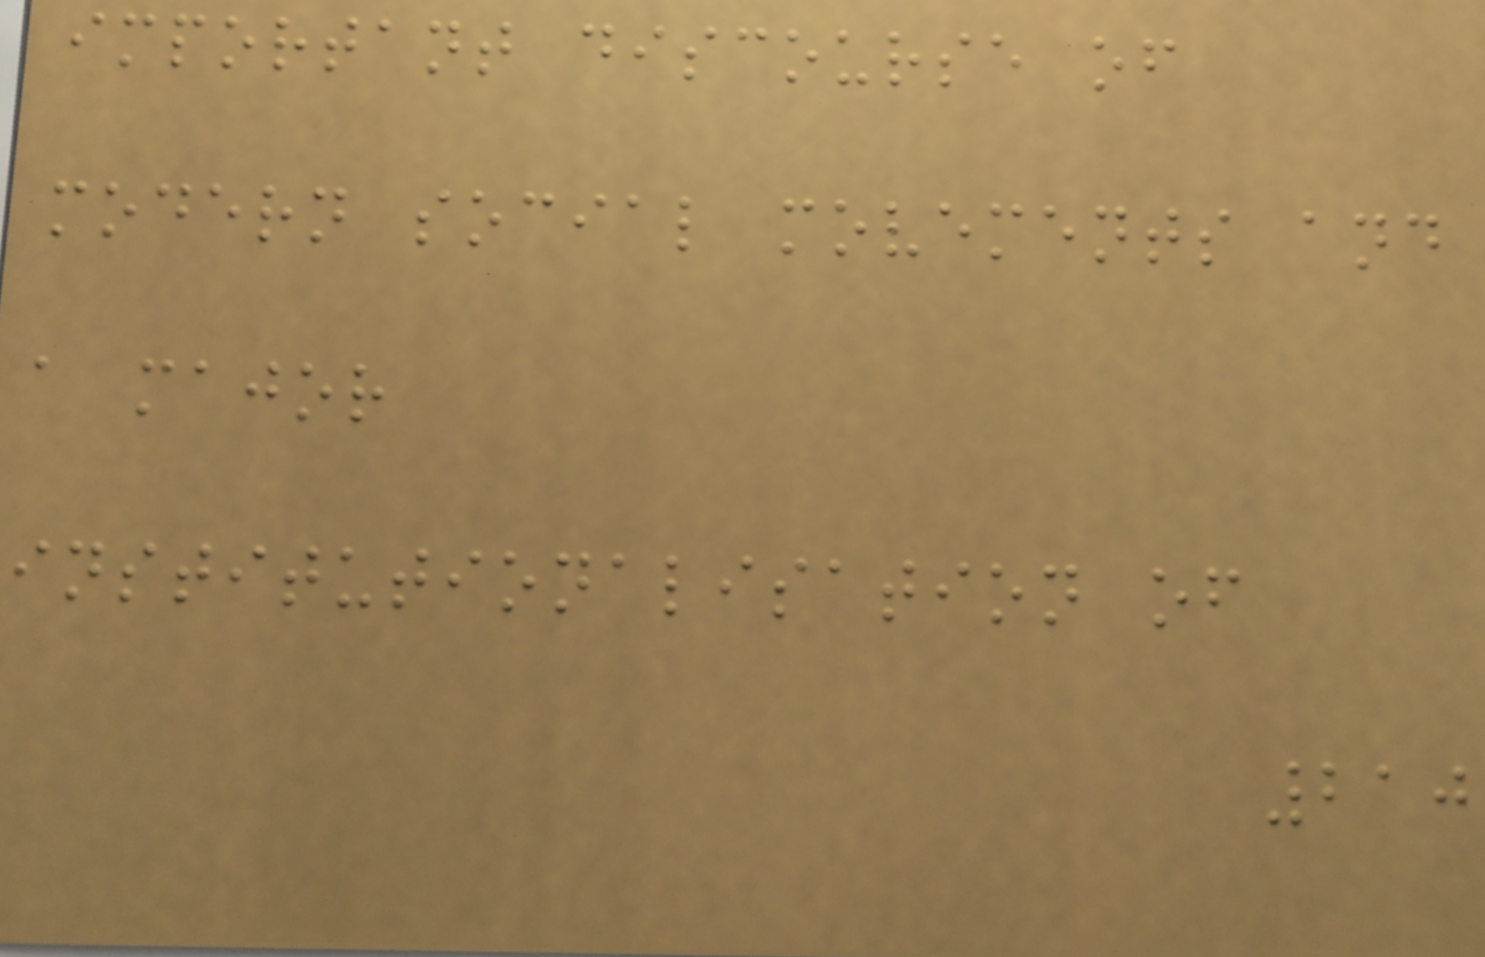important discourse of
modern social movements and
a major
institutionalisation of
210
